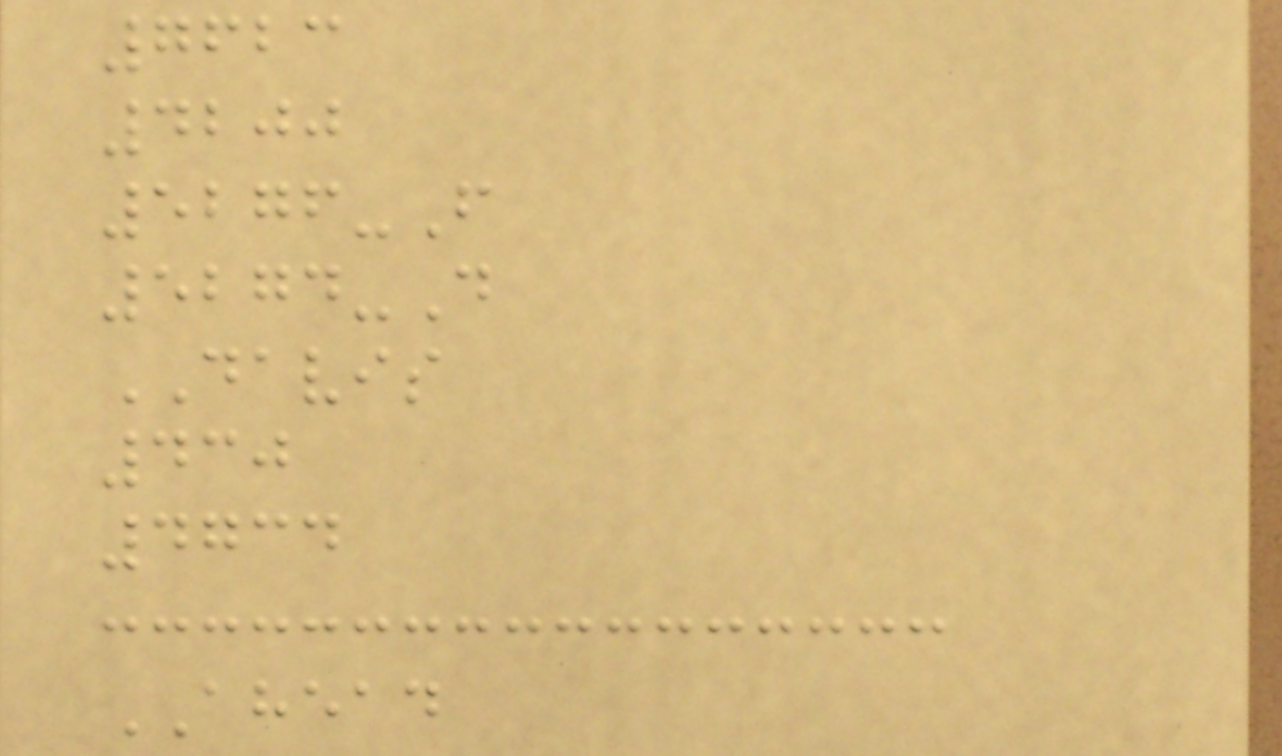7623
4200
5276-F
5274-D
DAVIS
430
4734
AHEAD
